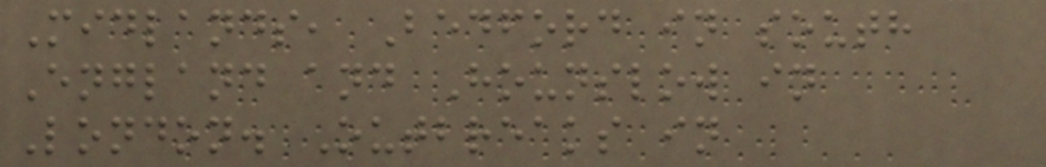Midlands, Bedford in south
England and Hounslow in
London. Outbreaks in
